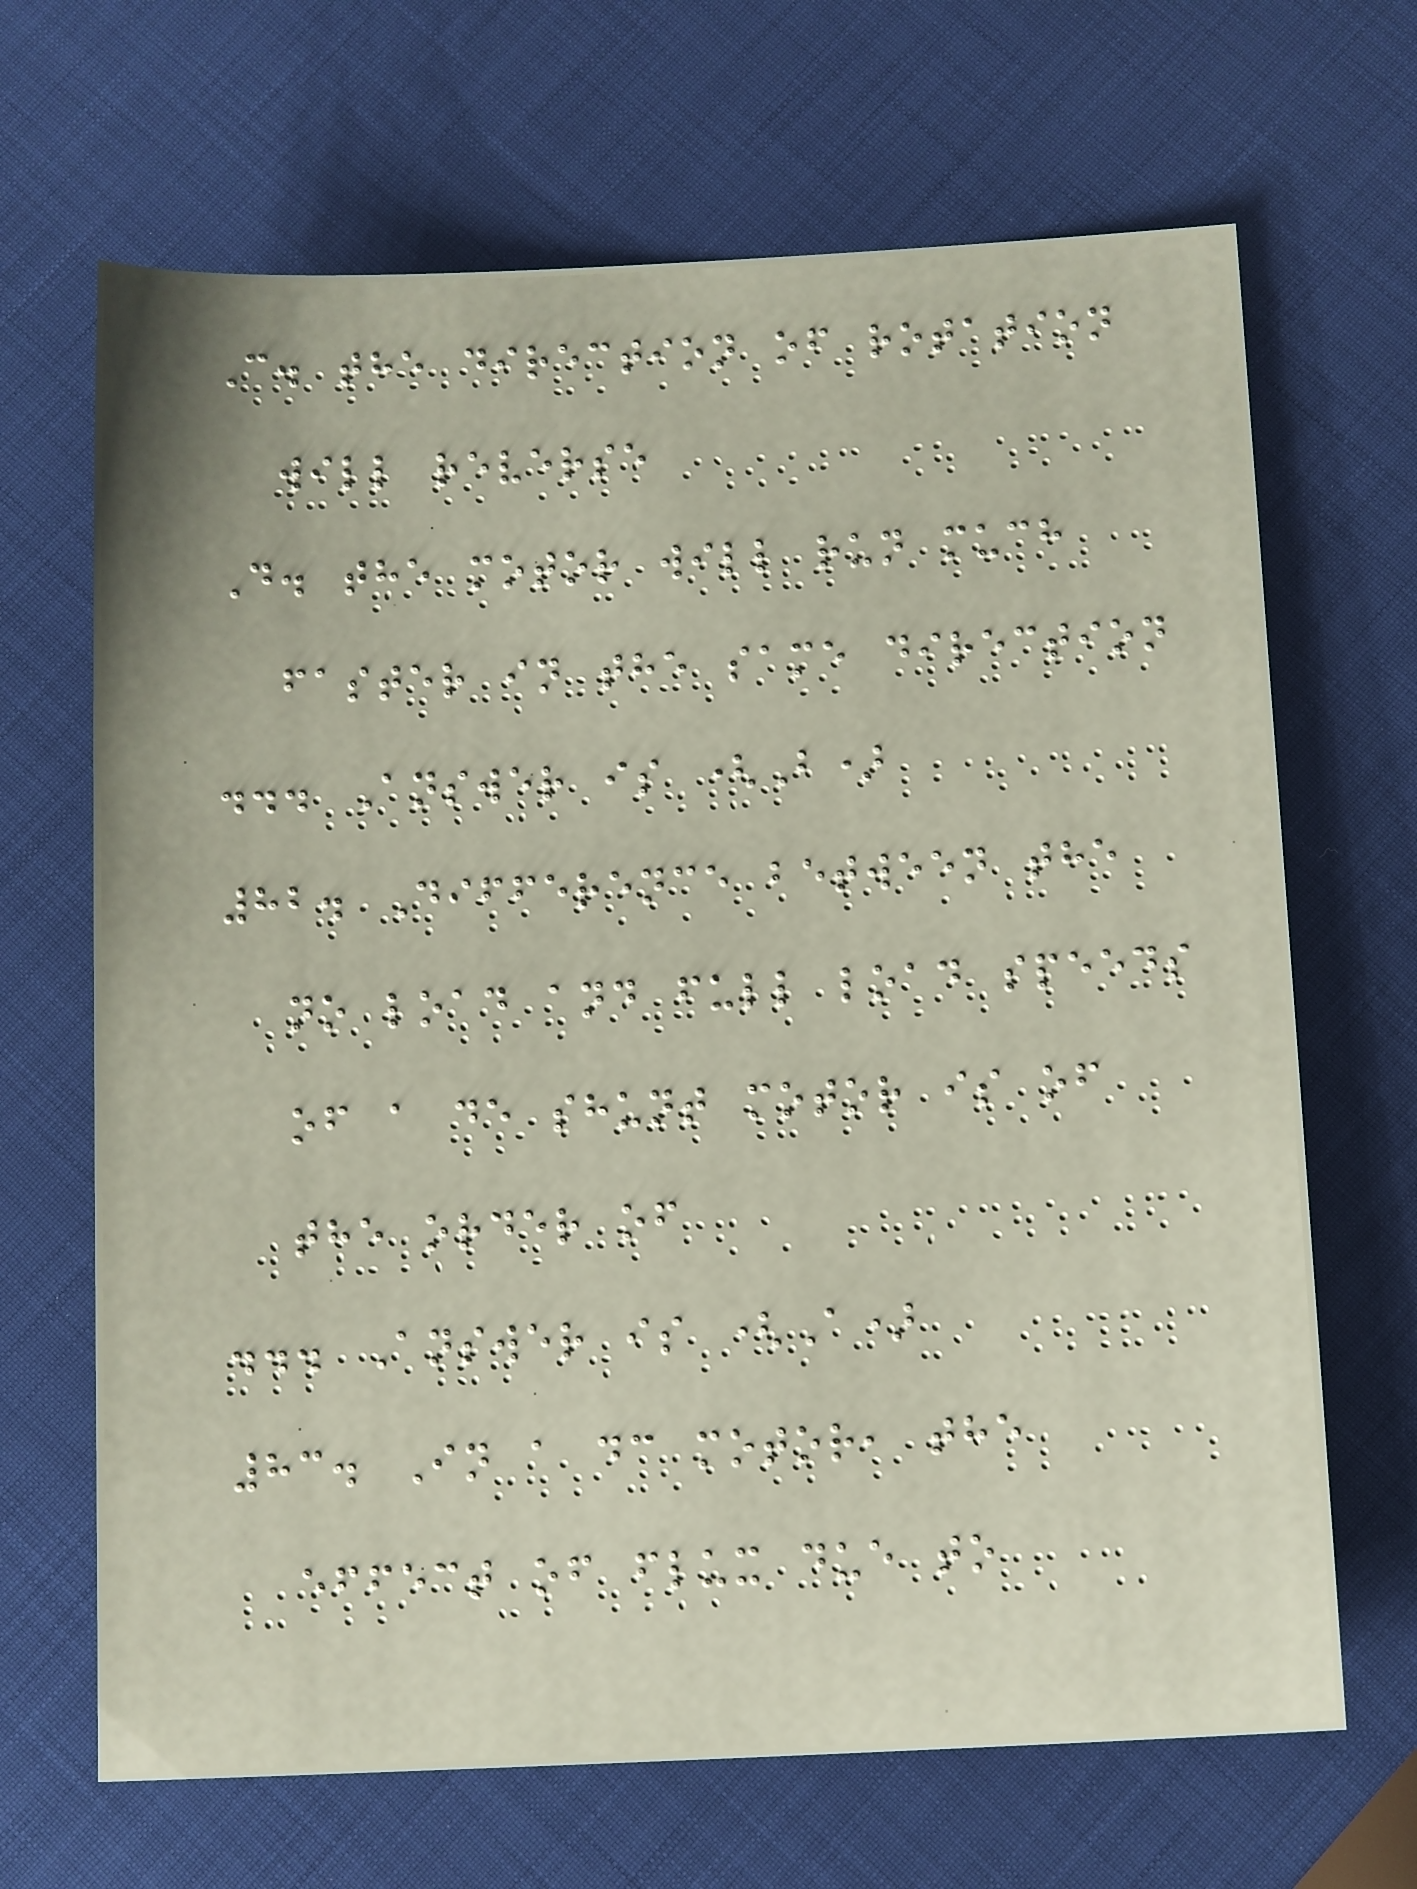C. the direction of rotation
will reverse
D. the motor will run much
faster in the same direction
... Answer is (B)
82. Difference between the
no load and full load speeds
of a de shunt motor is of
the order of
... Answer is (A)
83. In a dc motor, the
effect of flux due to
